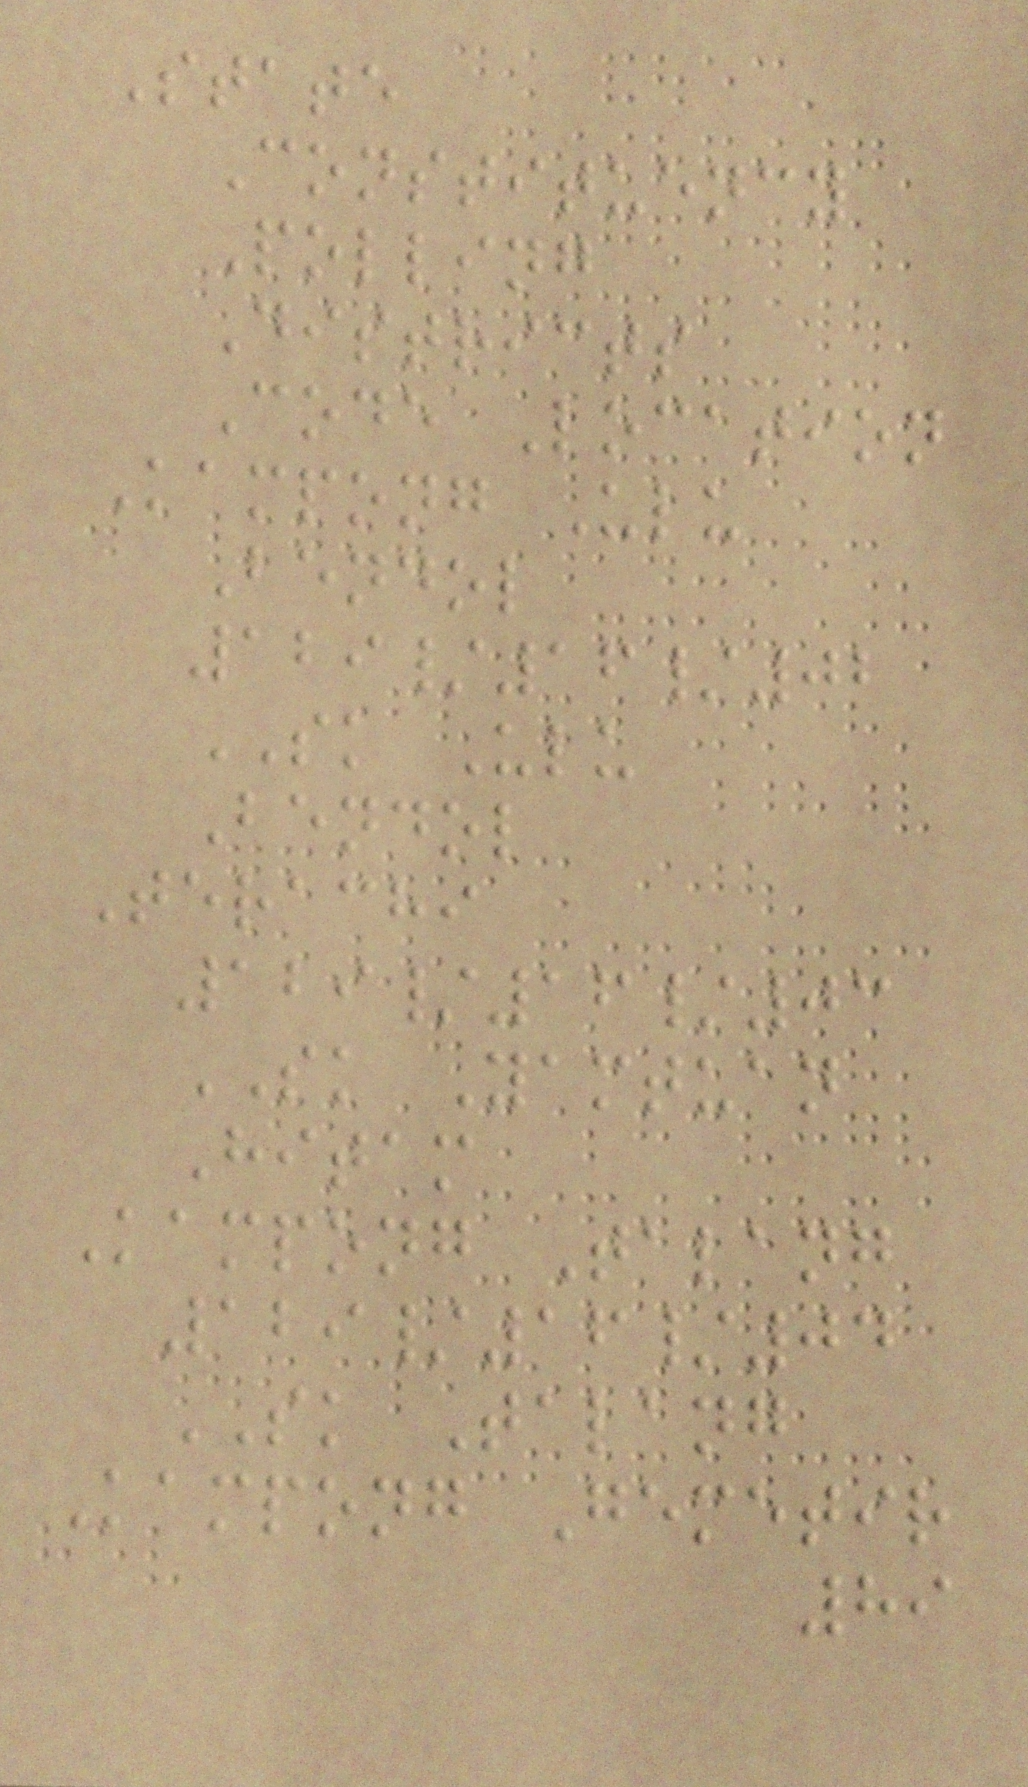State
Constituency
Polling
Districts
Code Location
Kampong Ulu
Bendol
129/16/02
SK Ulu
Bendol
Terachi
129/16/03
SK Yamtuan
Hitam
Kampong Talang
129/16/04
SK Talang
Kampong Gemetir
89
